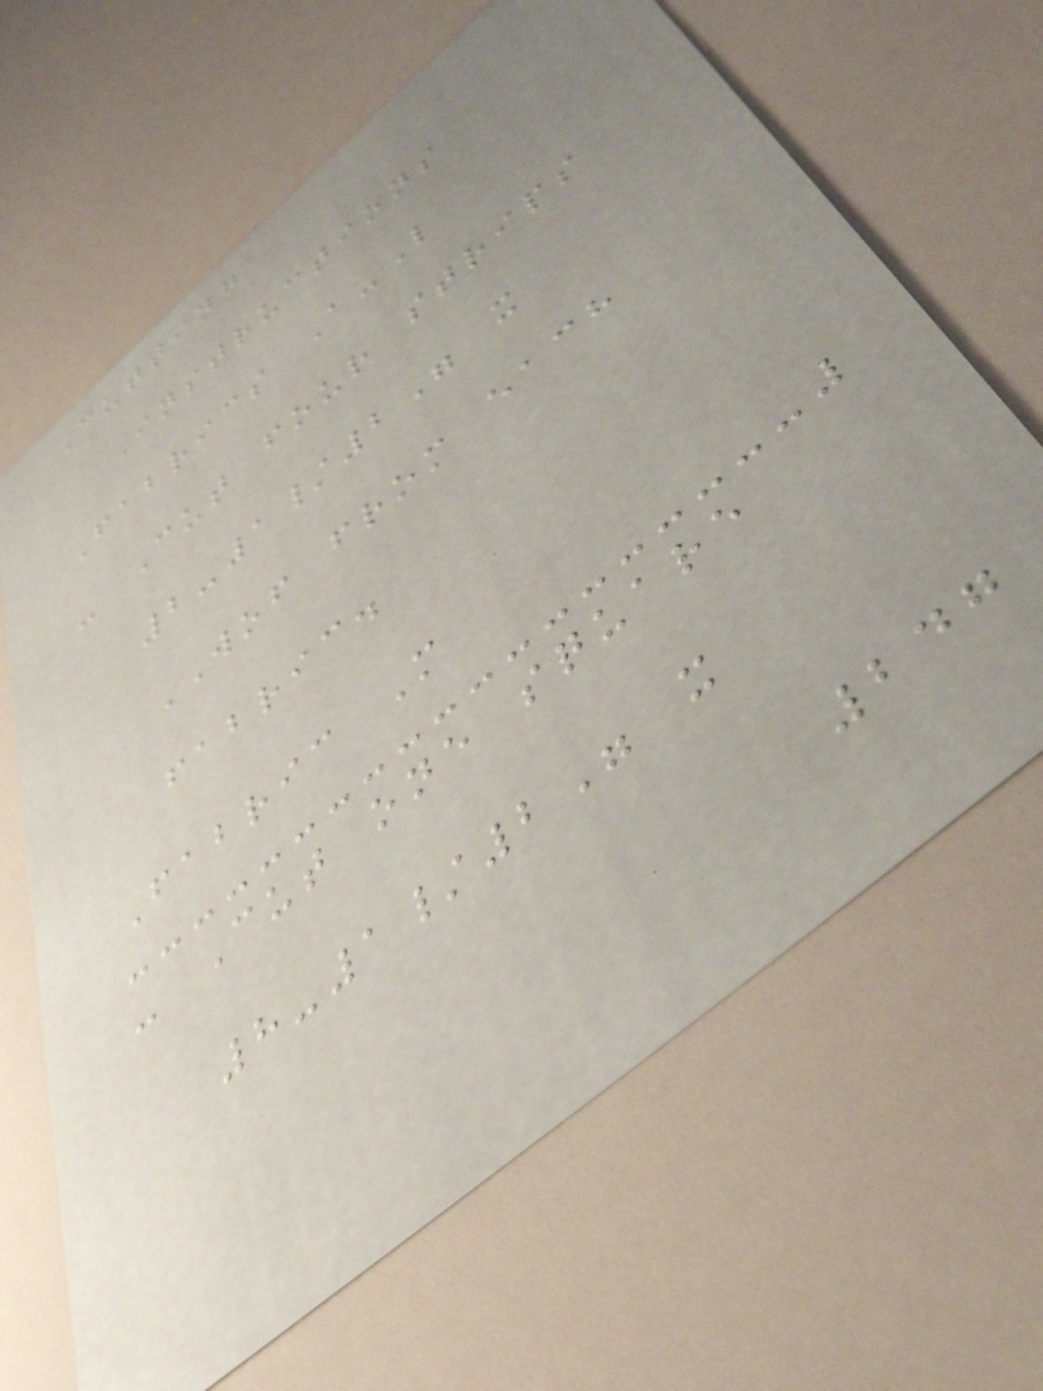Cutting
Instructions
Fabrics A-L
- Cut four strips
2-1/2" x
WOF from each
fabric.
Fabric M
- Cut one square
8-1/2" x
247
